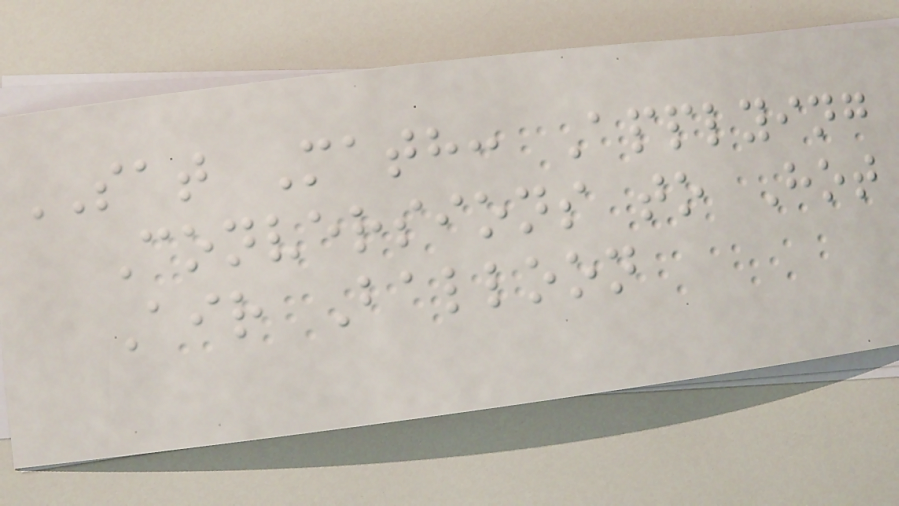SAT Math: Applying
Conversions to Hot
Air Balloon
